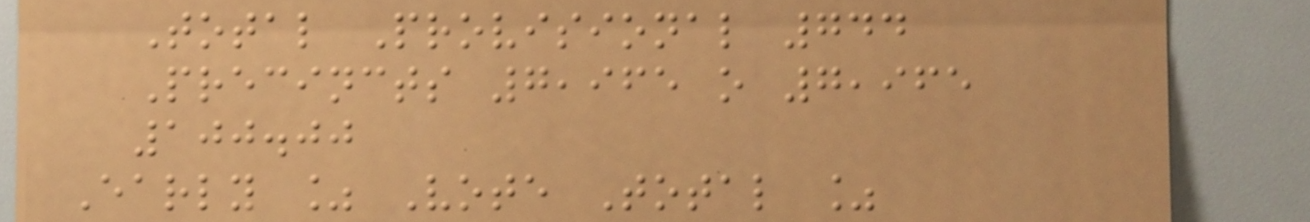Total Provisional 744
Precincts 7,965 o 7,965
100.00
Early % Vote Total %
